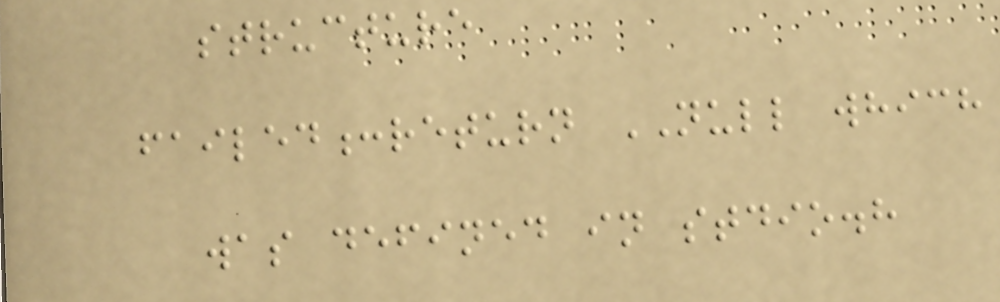structure
failed:return NULL which
was defined in stdio.h
